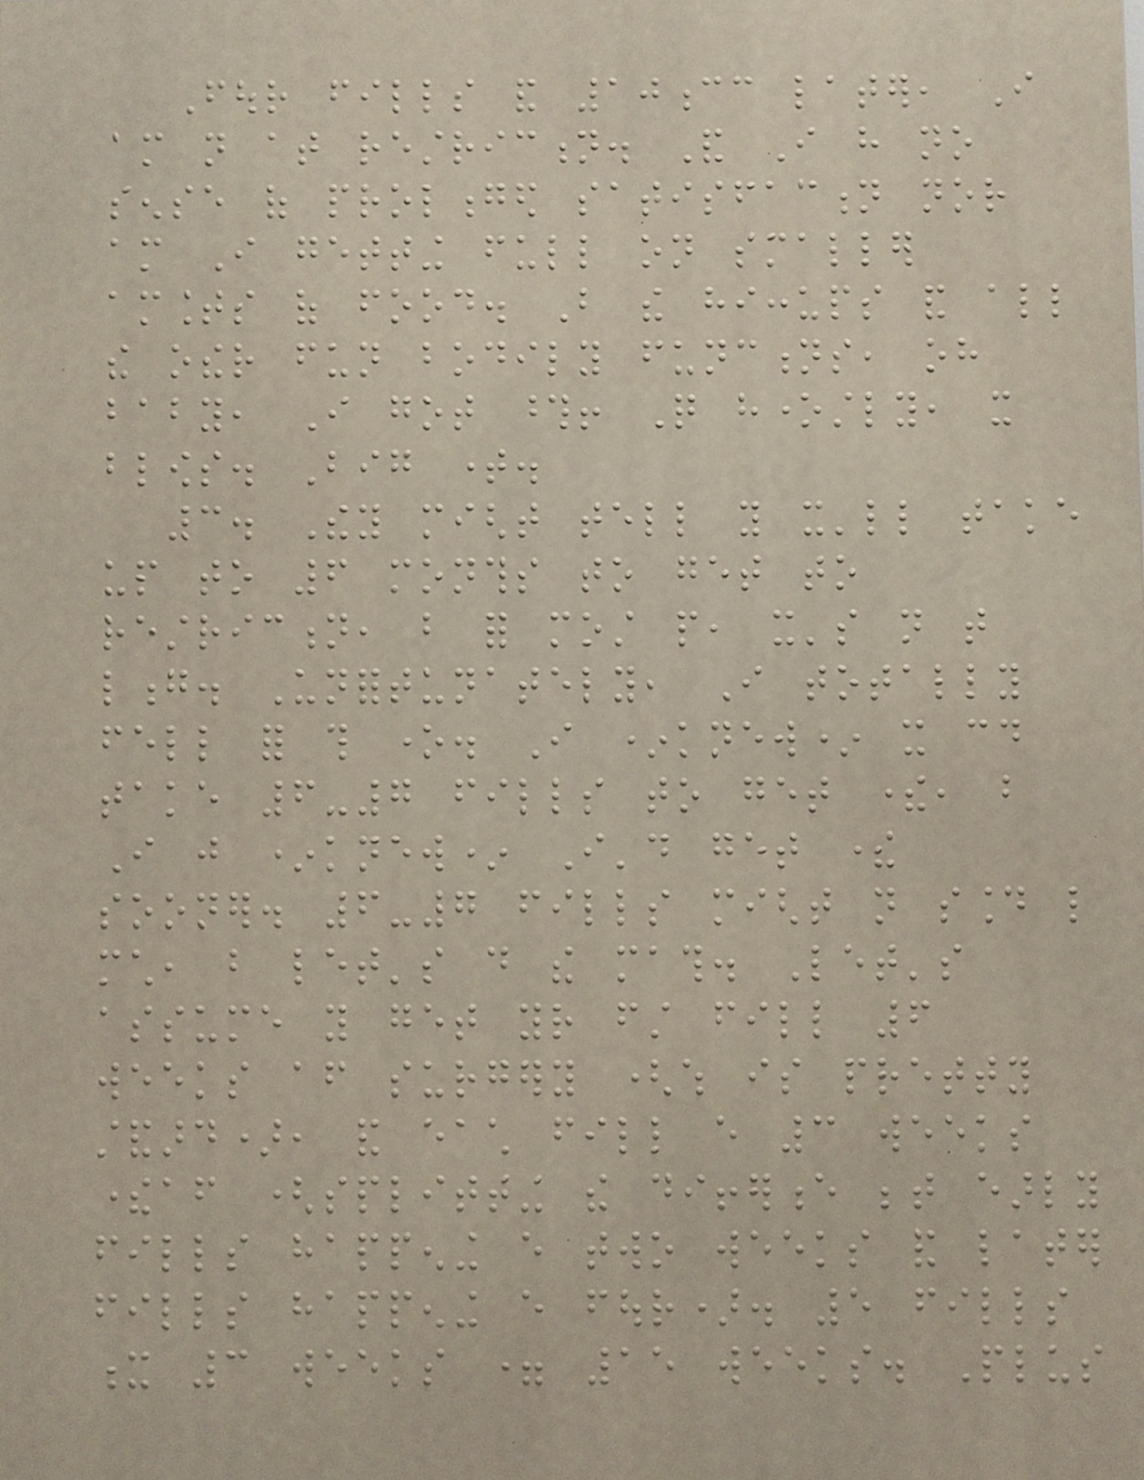Four fills and 10cc later, I
am not at restriction. And I have no
sense of prolonged satisfaction nor
am I getting full on smaller
amounts of food. But the hiccups and all
the other fun bodily functions, oh
baby, I got those! Quite honestly, it
blows. Big time.
3. They might tell you it'll take
up to 6 months to get to
restriction, but for most people, it's not that
long. Unfortunately, I totally
fell for this one. I *knew* it could
take 6-7 fills to get there, but
I just *knew* I'd get there
sooner. 6-7 fills might not sound like
much, but let's do the math. Let's
assume you get your first fill 6
weeks after surgery (which is pretty
standard), and each fill every 3 weeks
thereafter (splitting the difference between early
fills happening every two weeks and later
fills happening every four). 5 fills
x 3 weeks = 15 weeks. Plus
